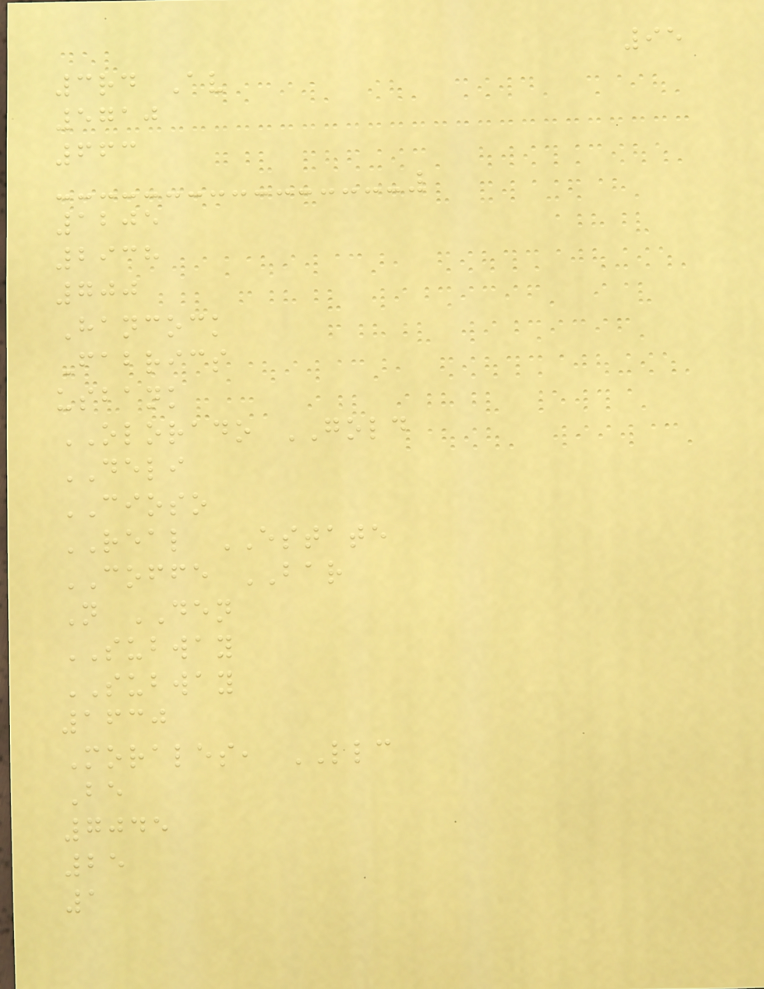95
3rd Av
5710
663
1205
2938
700
Hancock
Fabrics
usbank
OLORADO GOLD
DELI
CIOSO
REAL ESTATE
COFFE BAR
N DEN
SUBWAY
SUBWAY
1630
Morales, LLC
Be
7045
25
1
